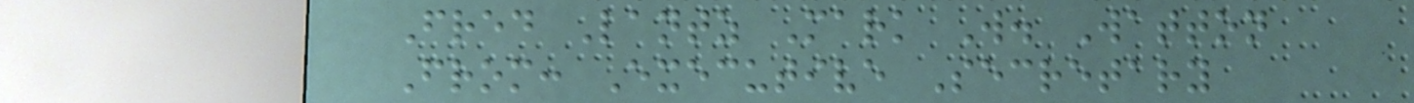Fred Lantz Mark W. Watton
From: Executive Secretary
